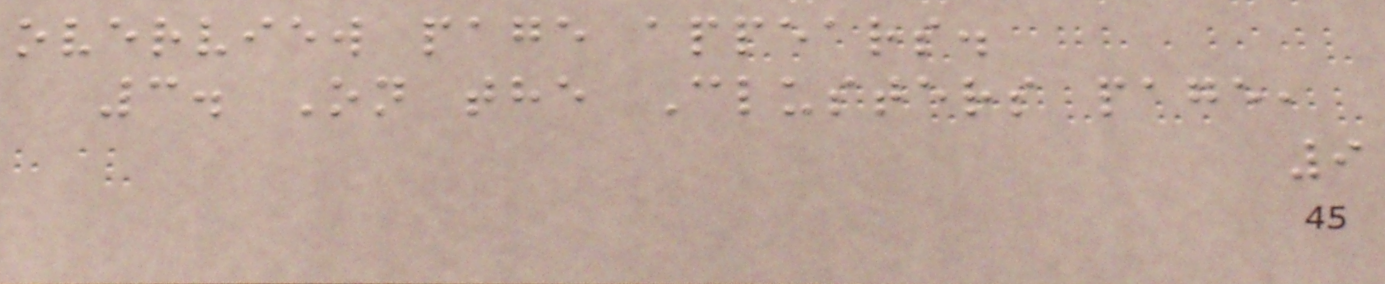overview page appears.
3. On the Clusters page,
9
